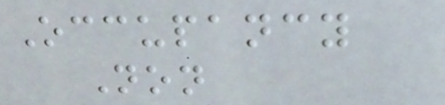Occupancy
Non
